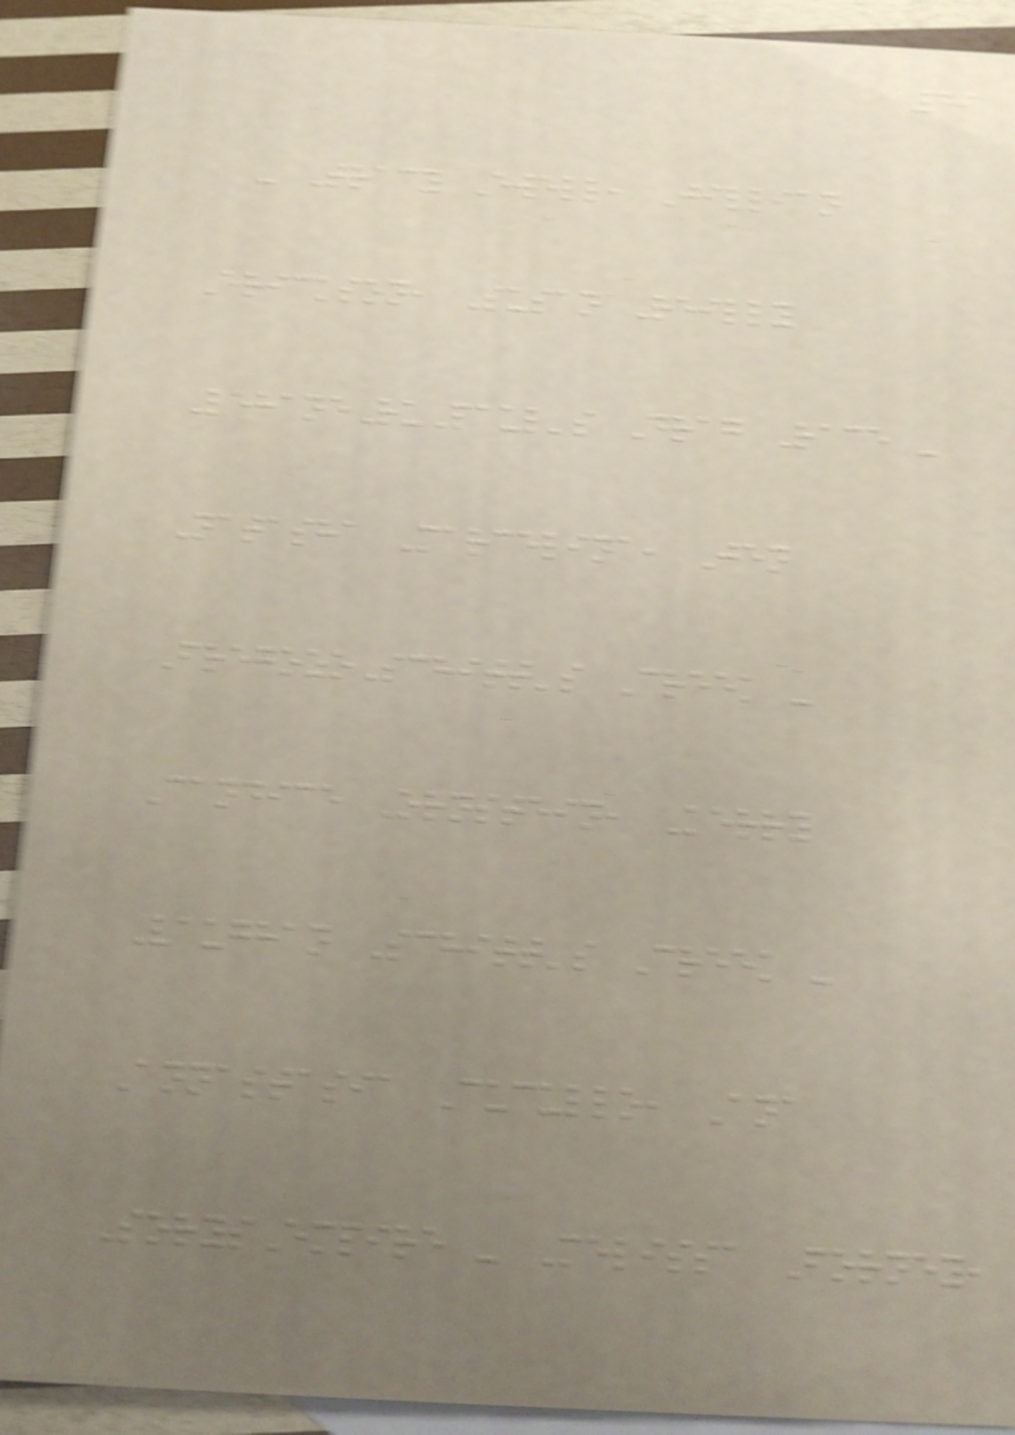49
- Tracy Ewell, Jillian
Erickson, Susan Reilly
LehaneRuPaul's Drag Race -
Natasha Marcelina, Jen
FregozoSchitt's Creek -
Candice Ornstein, Kerry
Vaughan Schitt's Creek -
Annastasia Cucullo, Ana
SorysEmpire - Melissa Forney,
